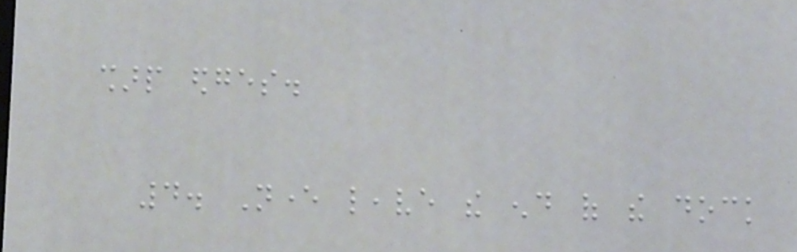sharp edges.
4. Never leave the end of the dock
